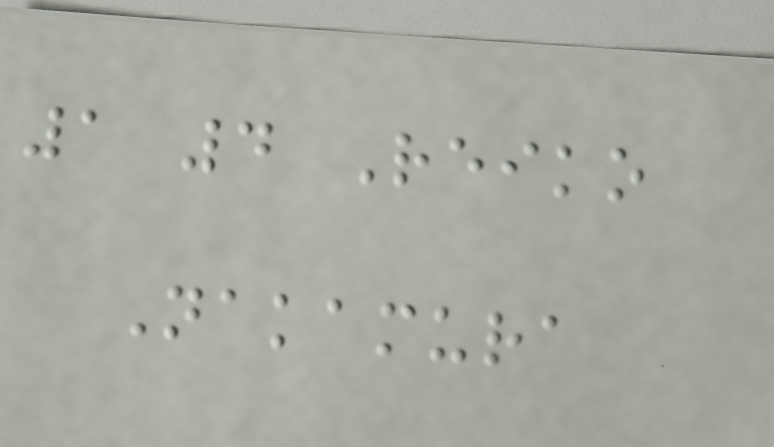1 4 Reiko
Nakamura
